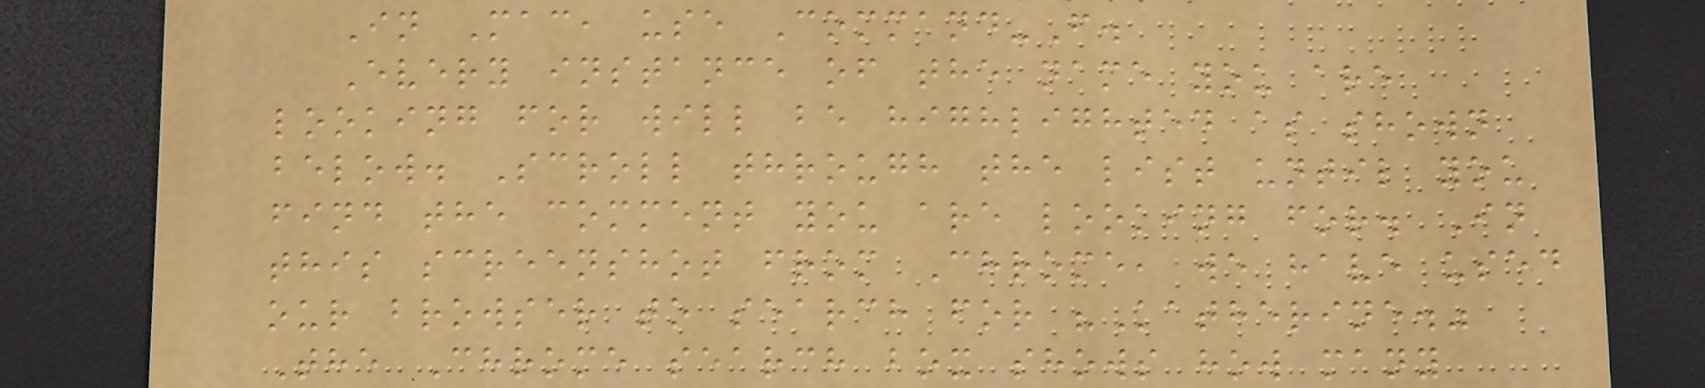In Mac, use Command-F.
Every instance of the name you are
looking for will be highlighted as shown
below. Scroll through the list until you
find the comment you are looking for. In
this screenshot from Chrome, we have used
our browser to search for "Katherine."
The Chrome search box shows how many
